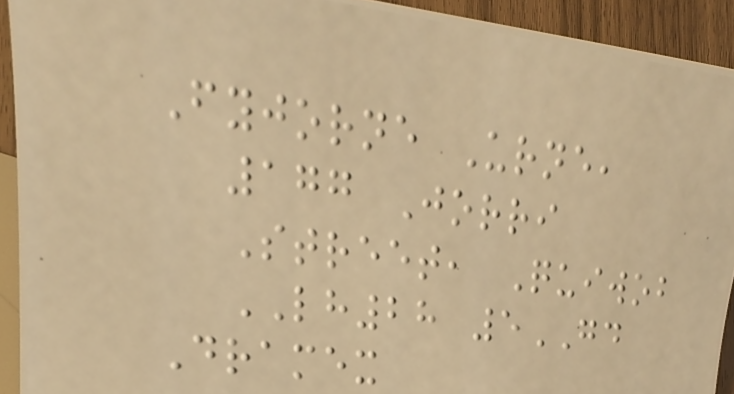Fyjorne Urne,
177 Jorri
Street, Quiwob
LH28 5GD
Dramex
